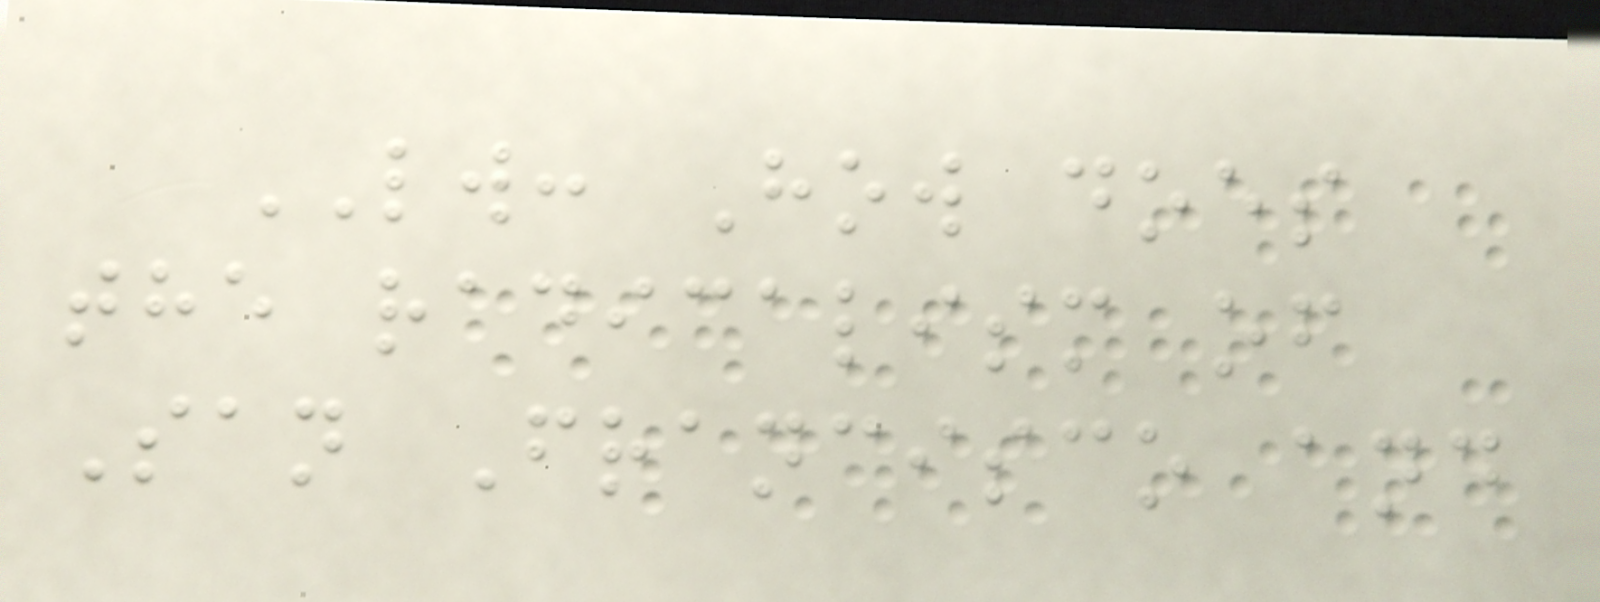LW: How does
the radicalism of
San Francisco and
